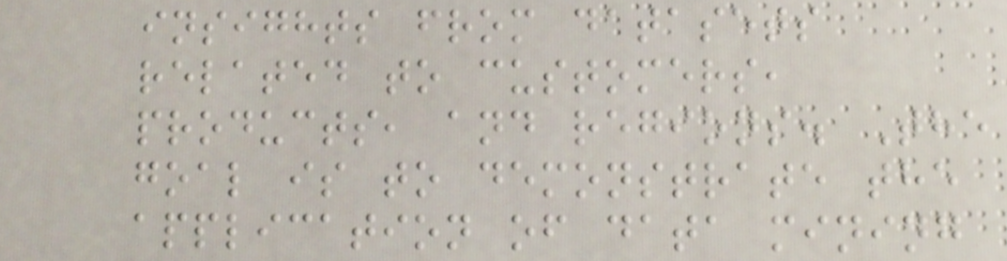insights from datasets
related to customers,
products, and regions. The
goal is to demonstrate the
application of data mining
